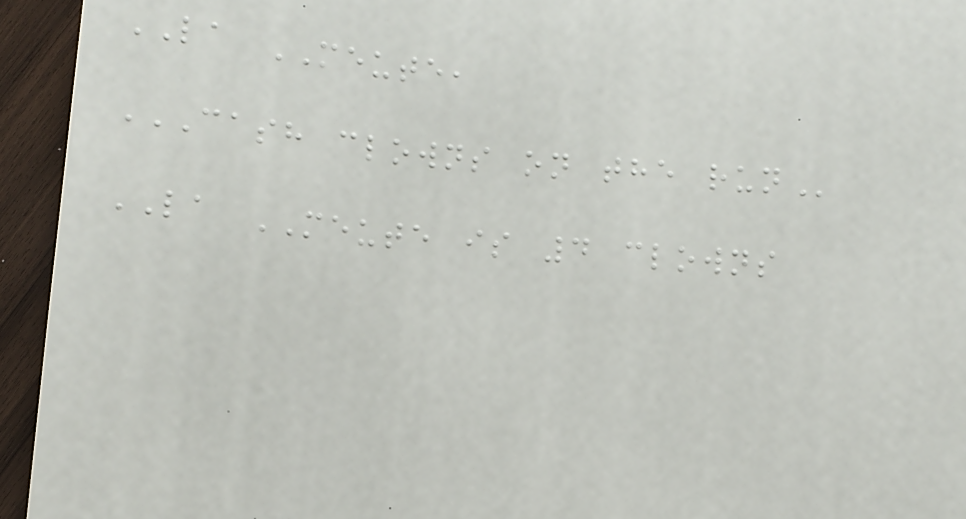LA MEUTE,
CASH CLOWNS ON THE RUN
LA MEUTE is 4 clowns
